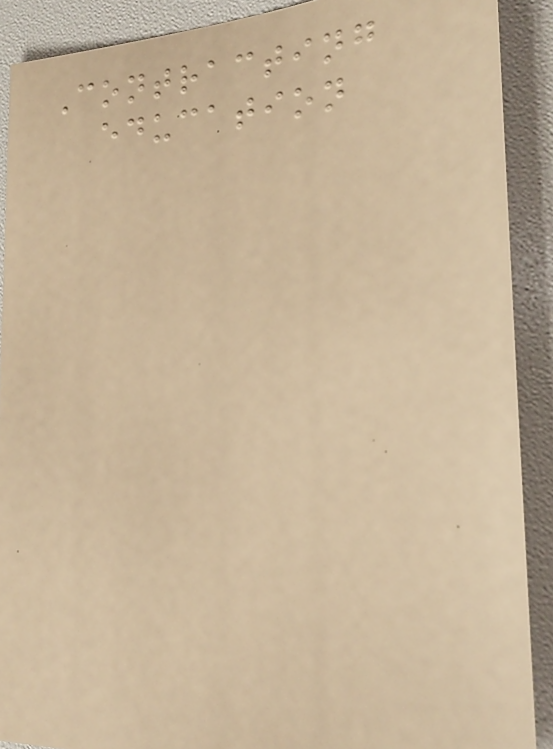Contracting
education
